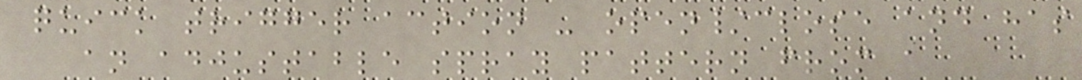quick trigger action - open/close and has
an adjustable spray pattern from a
